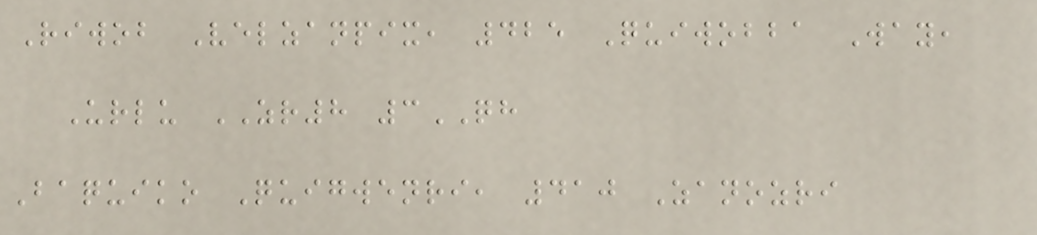Riwob Velzanpix, 425 Quiwobba Way,
Urlu ZR8 3QH
Baquiko Quigwenri, 410 Zanozri
